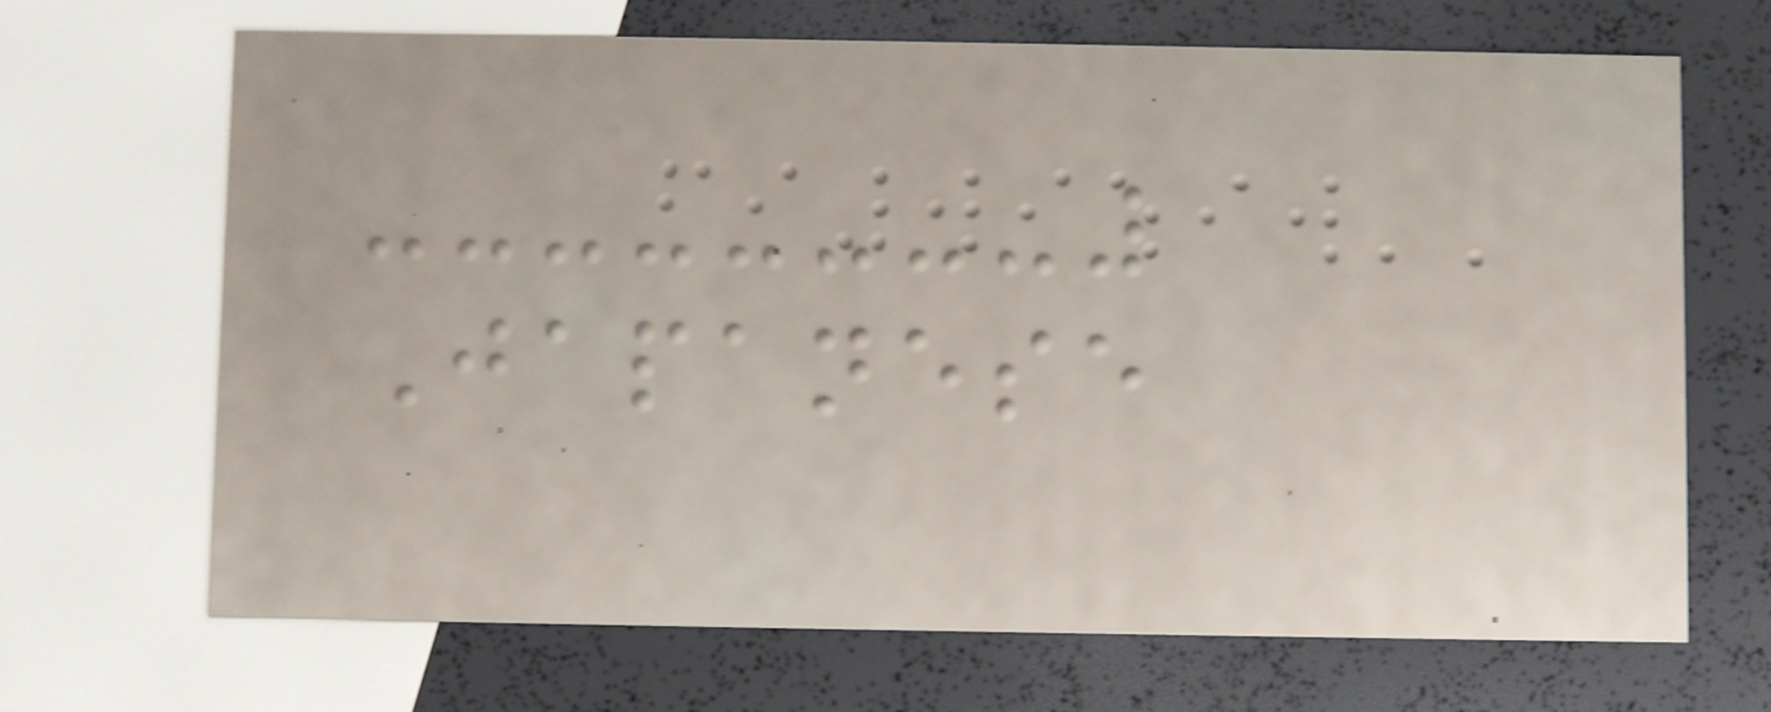Japanese
